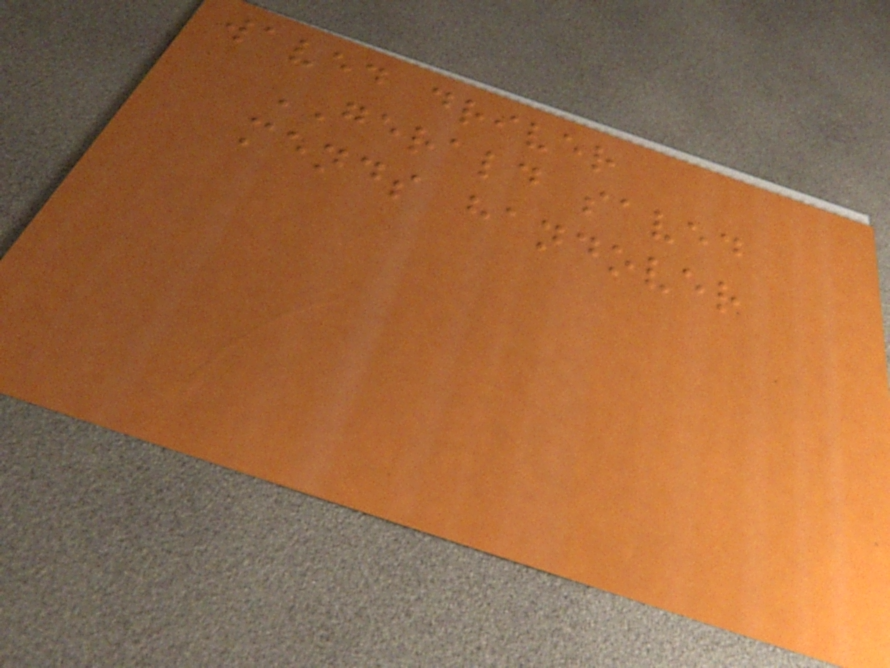waved driver
GERALD saved
mends handover
